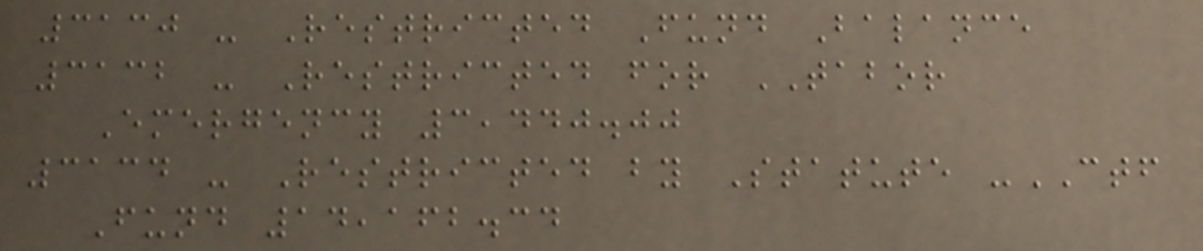3130 - Restricted Fund Balance
3132 - Restricted for TABOR
Emergency 3,440.00
3134 - Restricted by Statute -CTF
Fund 14,162.34
